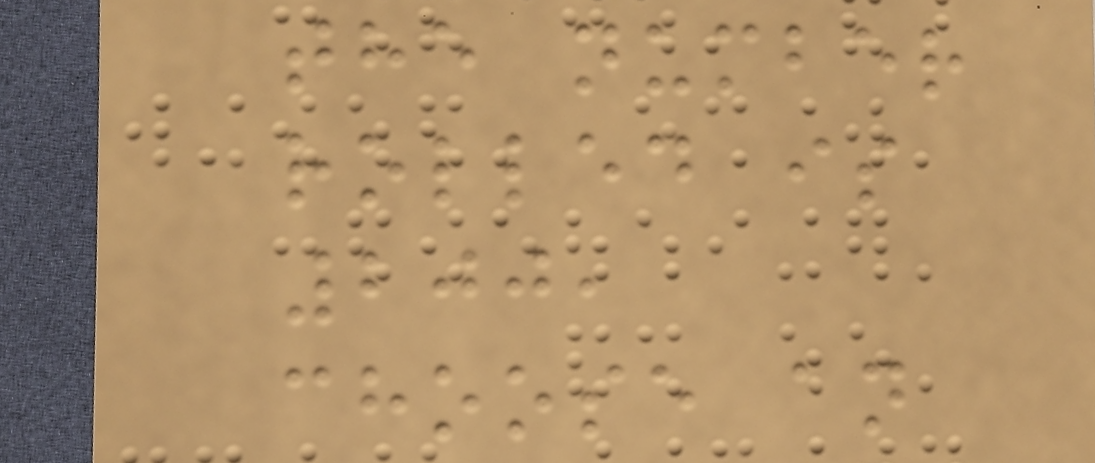the number
rolled is
200,
choose an
